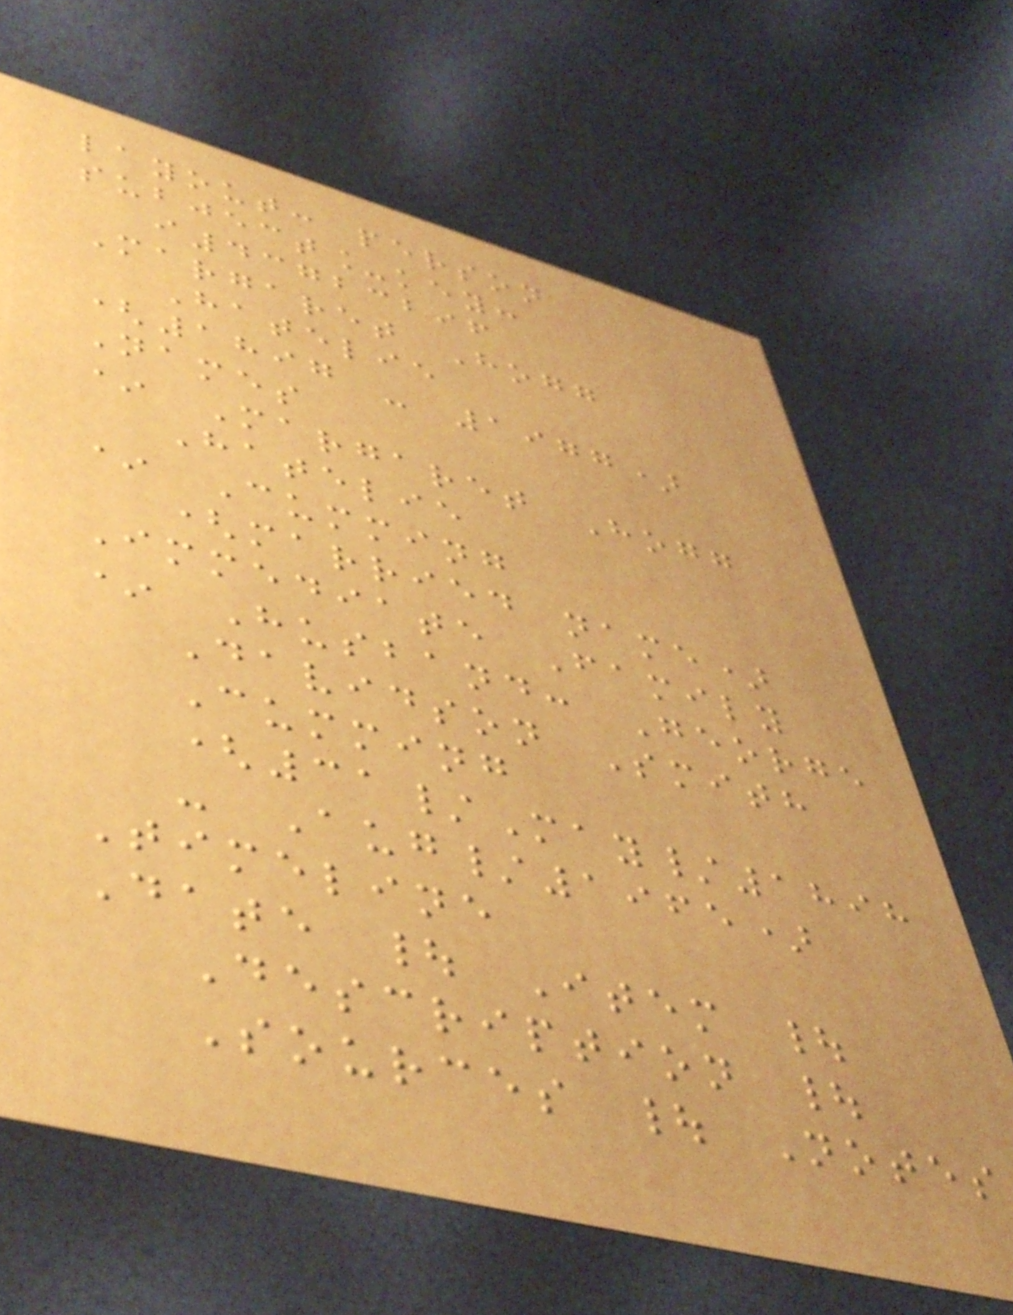layout: person
subject_key:
i43723296
Margaret Hogg
Hatelie
(1897 - 1977)
Names
* Margaret Hogg
Hatelie
* Cumming
(married name)
Immediate Family
* Husband: George
Davidson Smith
Cumming
(31/May/1898
- Aug/1965)
Timeline
Date | Item |
Description |
Sources | Notes
